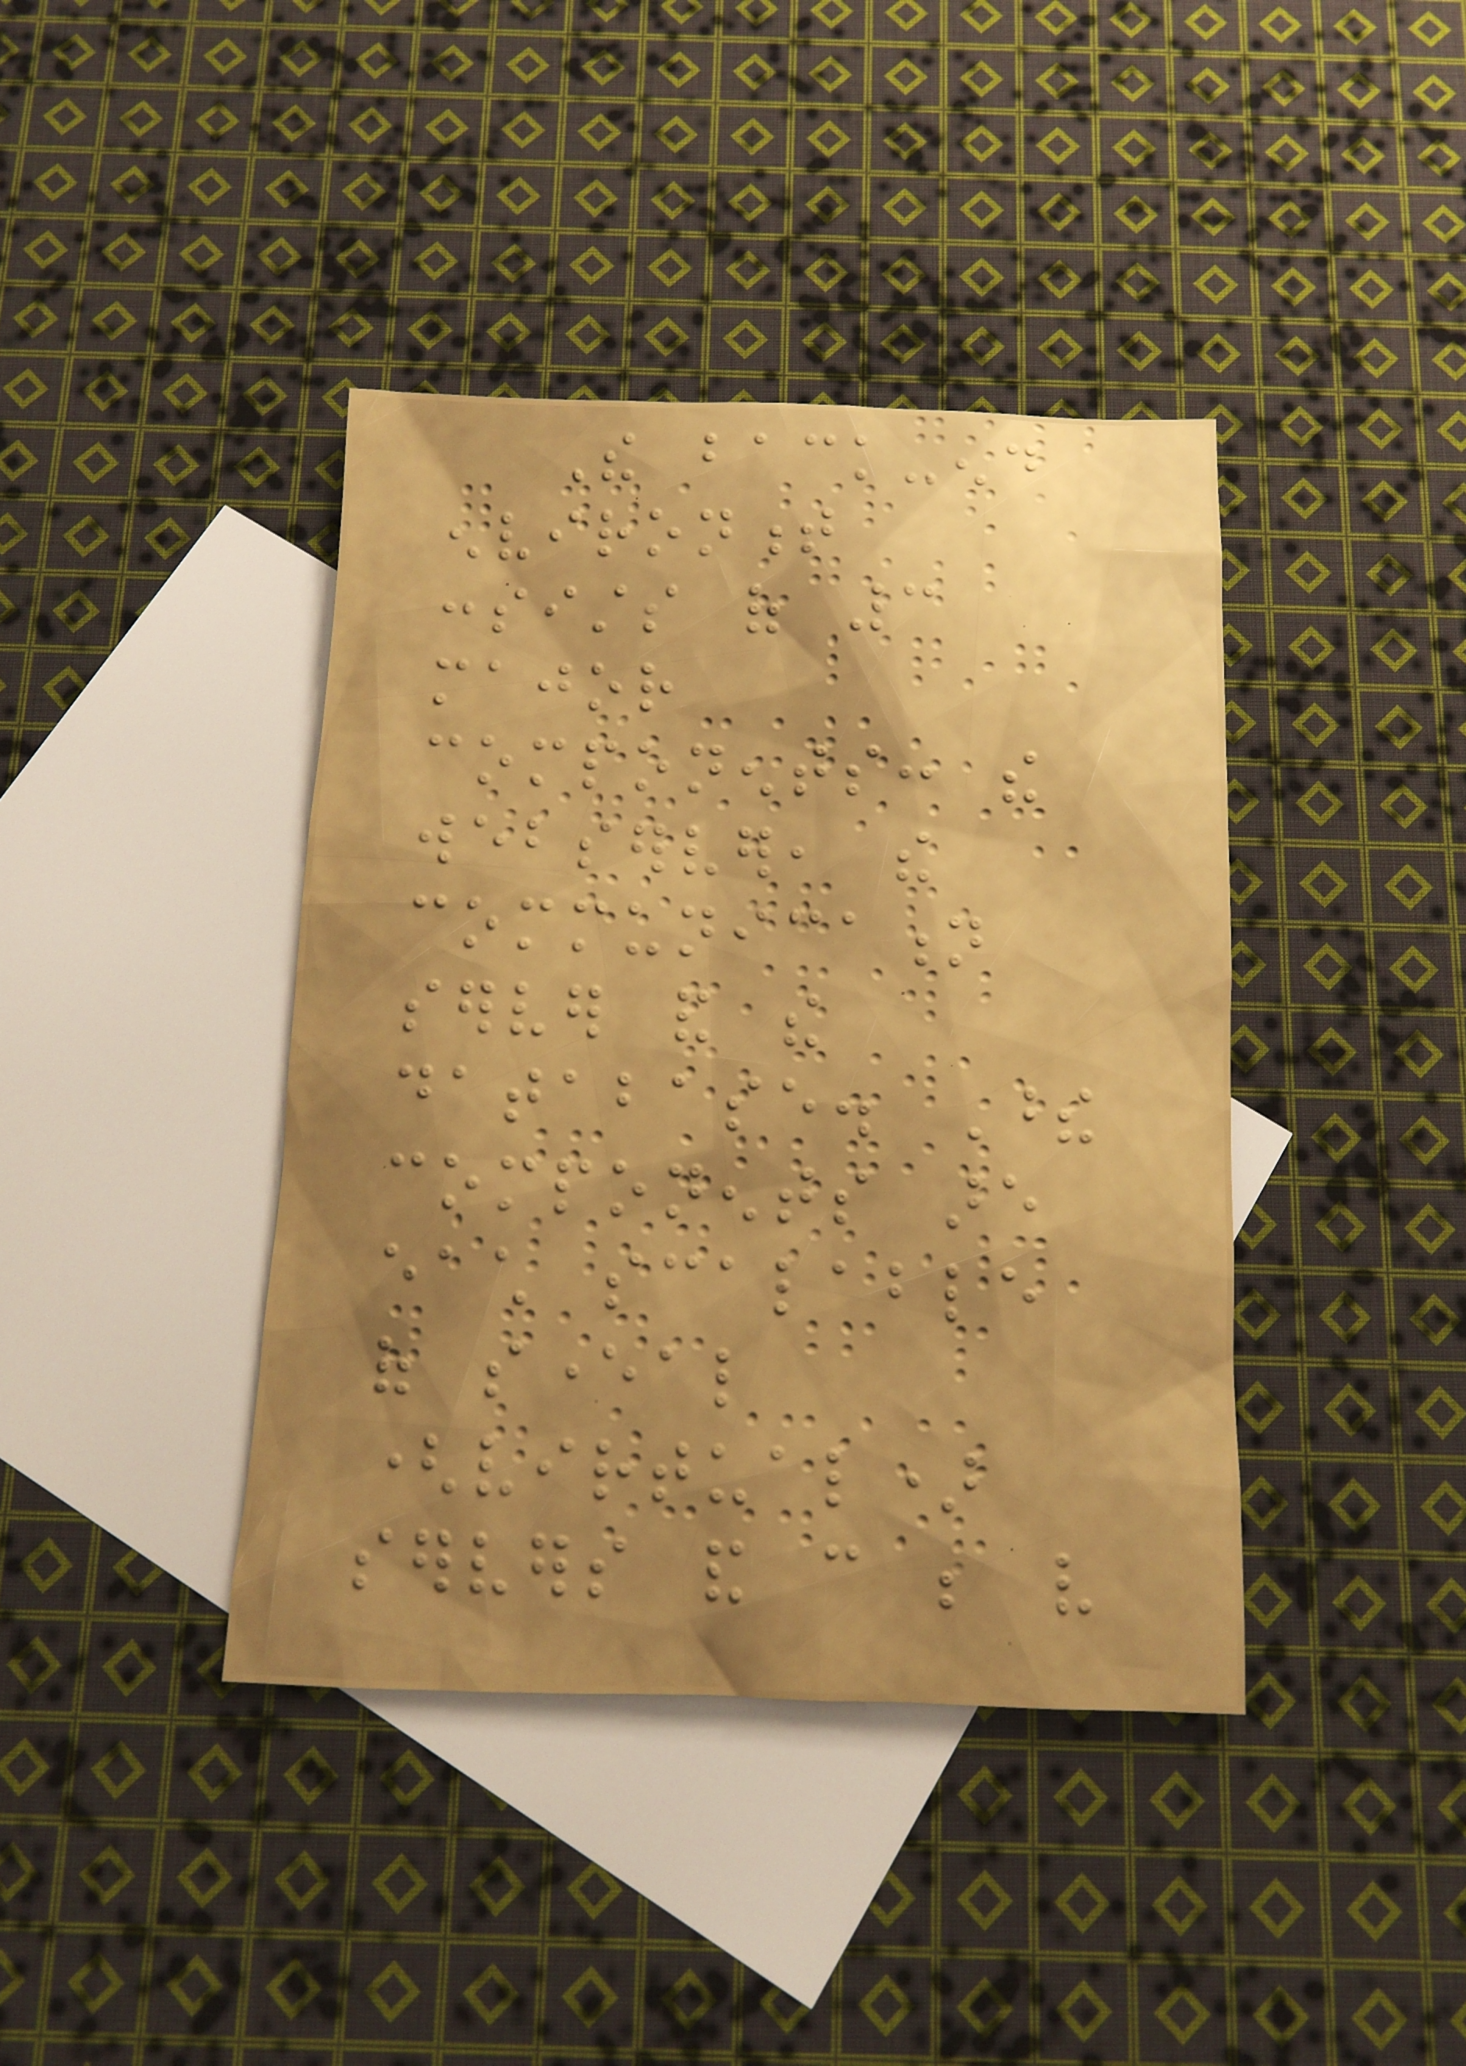The back-end
environment
consists of 3
major
components: the
webserver, the
communication
server and the
database. These
components are
each scalable
of several
(virtual)
servers and can be very
